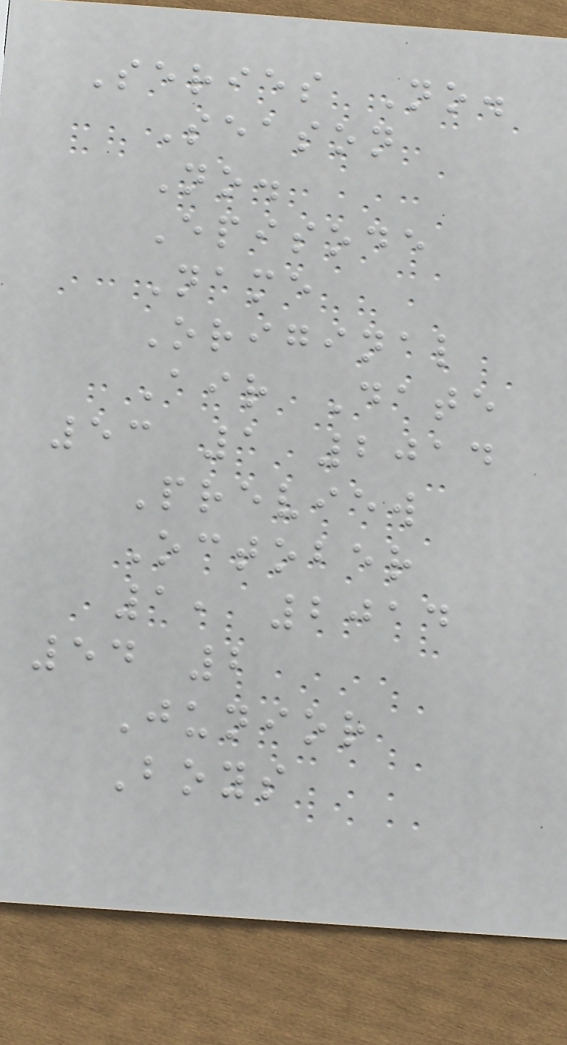Series No.
Season
No.
Episode
Name
Original
Air Date
53 1 2014
Preview
October
1, 2014
54 2
Junior
Boys
